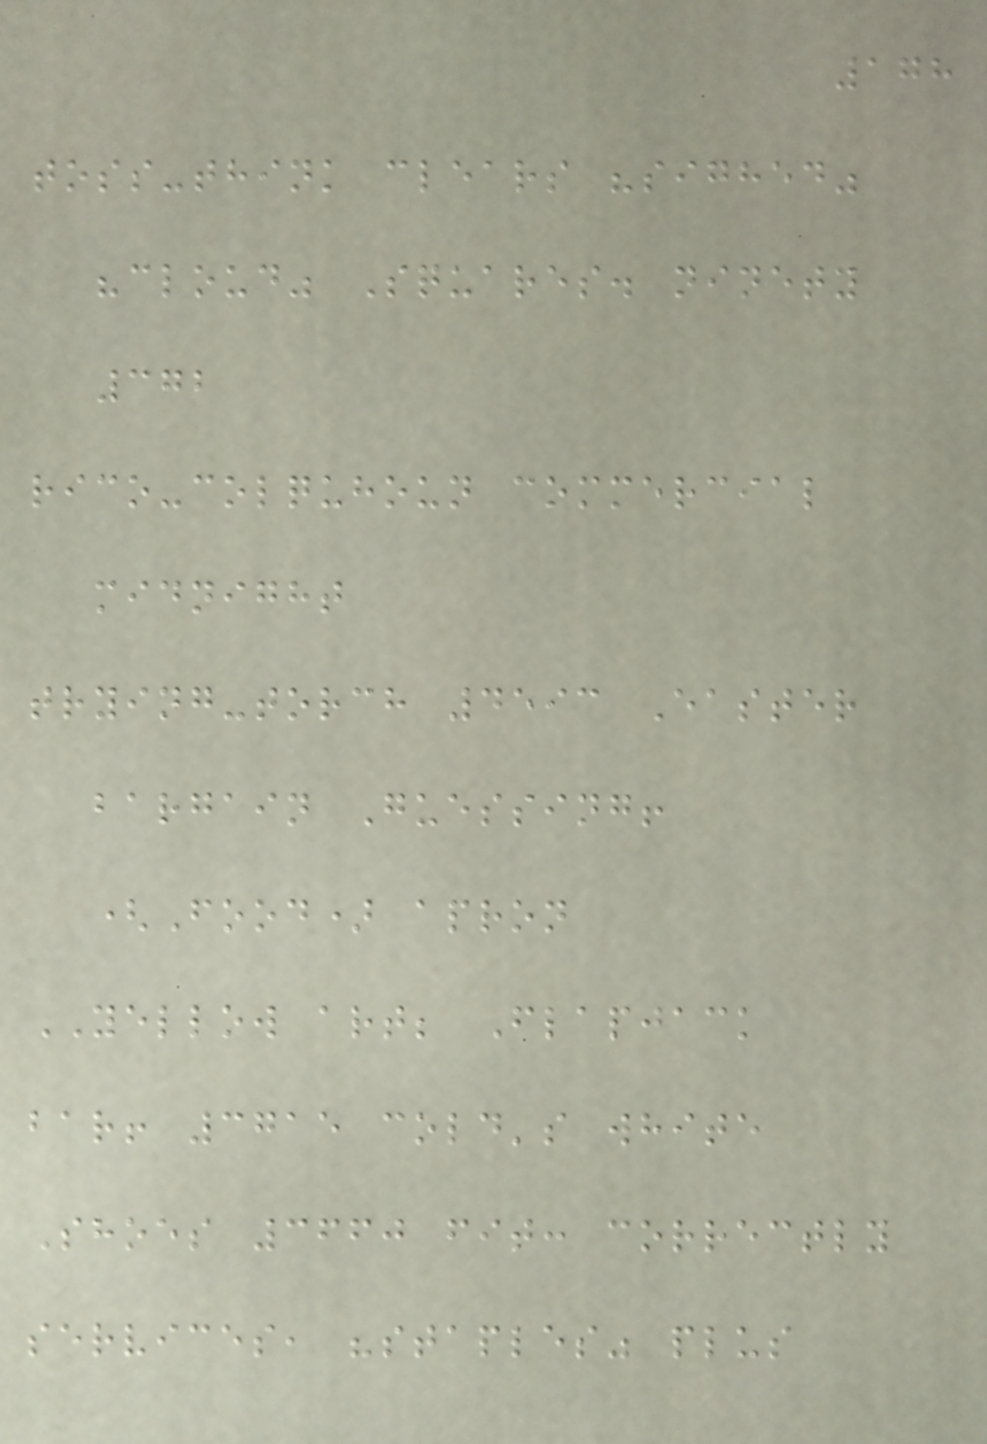178
toss-think clears "sighed"
"cloud" Squares. ninety
372
rico-colquhoun commercial
midnight
trying-torch 4593 Easter
bargain Guessing!
(Food) apron
YELLOW art; Flapjack
bar! 3715 cold's white
Shoes 3660 fit: correctly
services, "staples" plus
